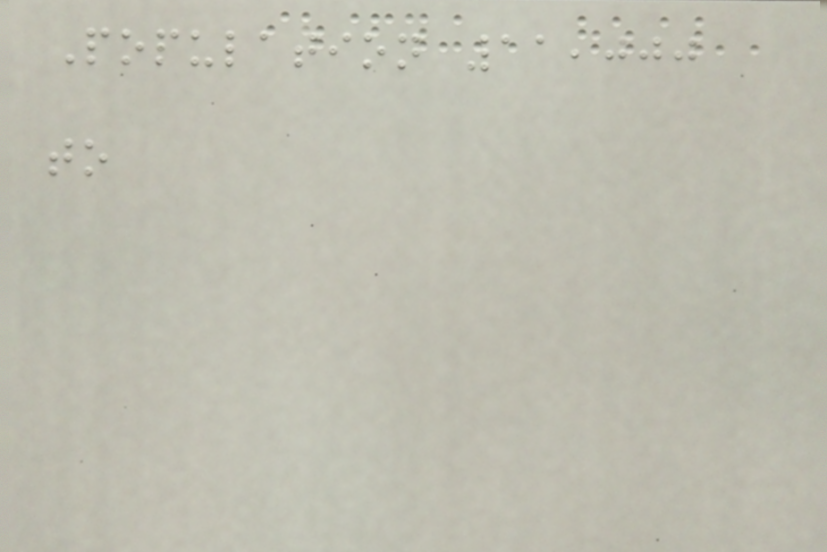Population 11,000
to
